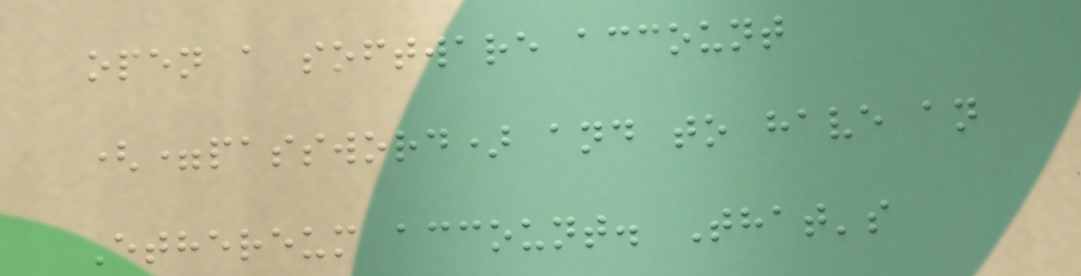open a software account
(=password) and to have an
Ethereum account. That's
